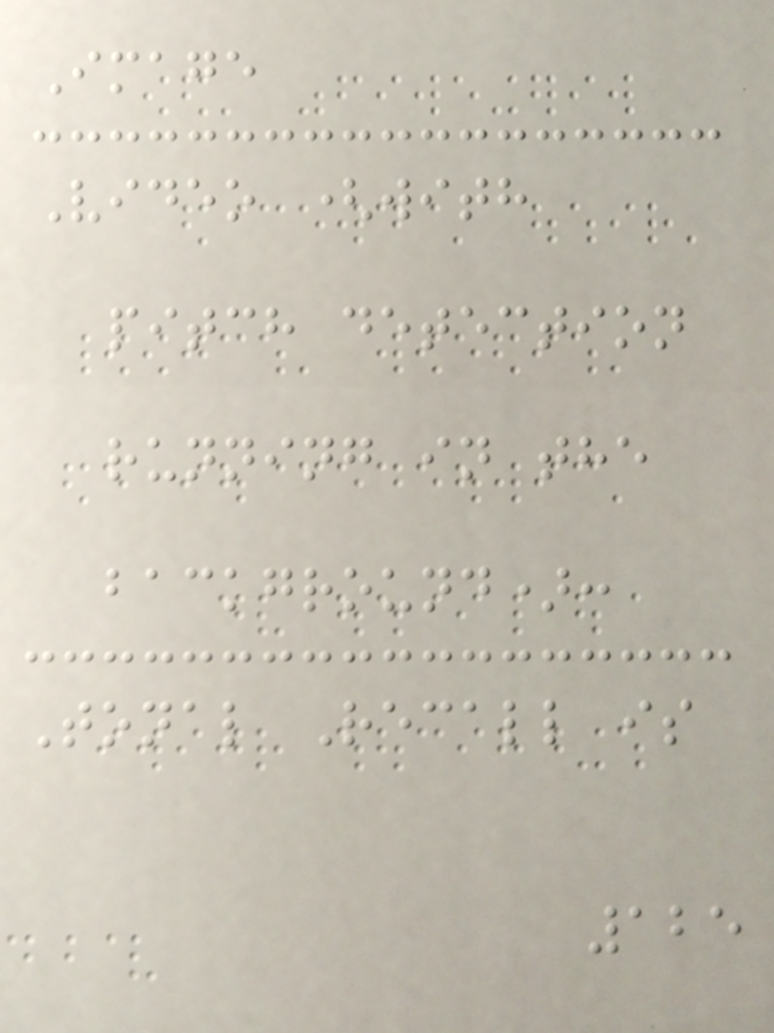Image
Video (with
pitch detection
running in the
background):
Tonal Recall is
125
